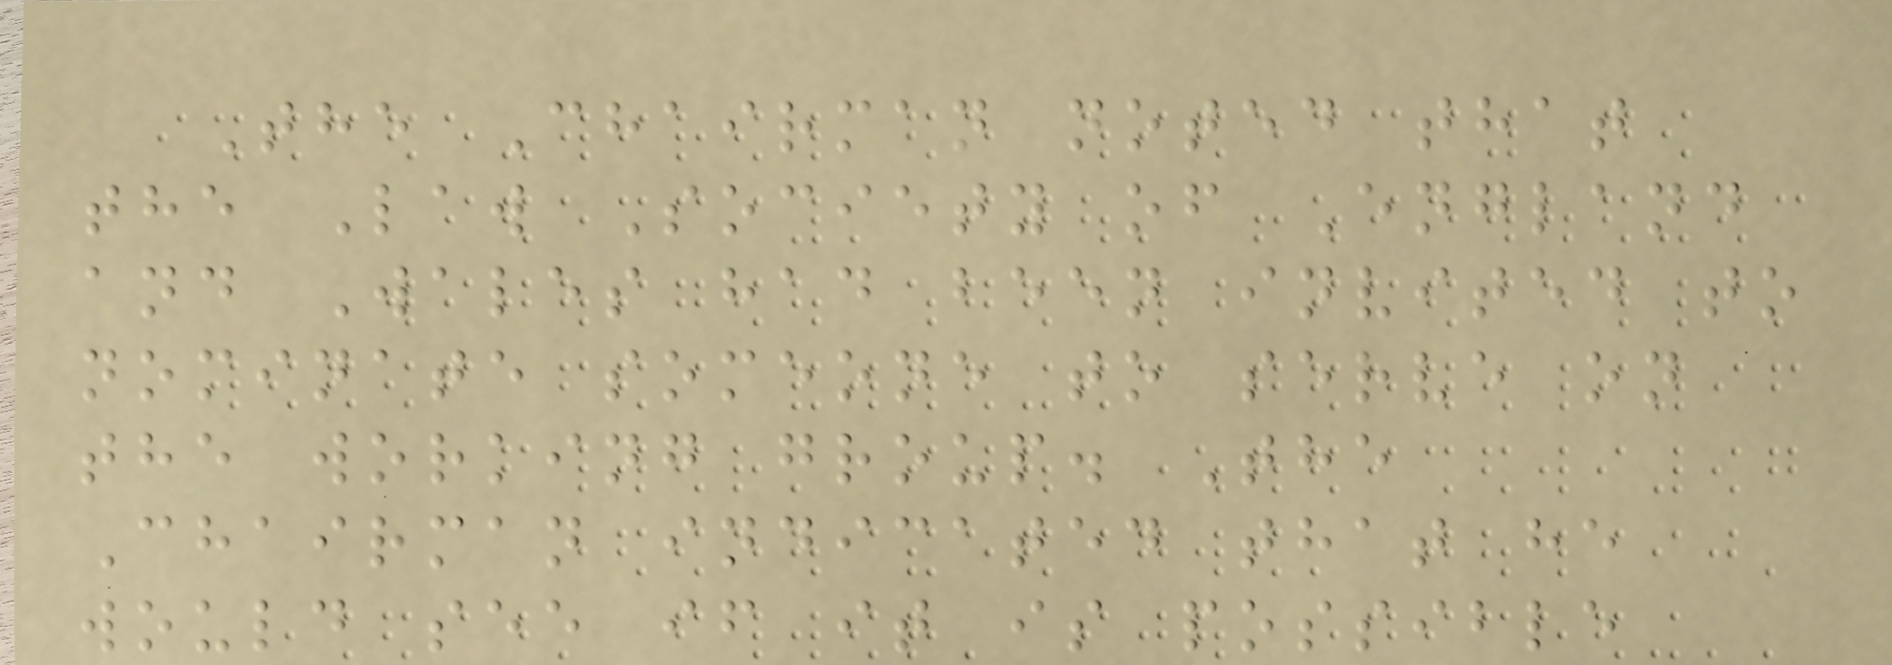The Chairman noted that
the Law Society of England
and Wales had been invited to
nominate someone to serve on
the working group. The
Chairman indicated that he
would see if it is possible
